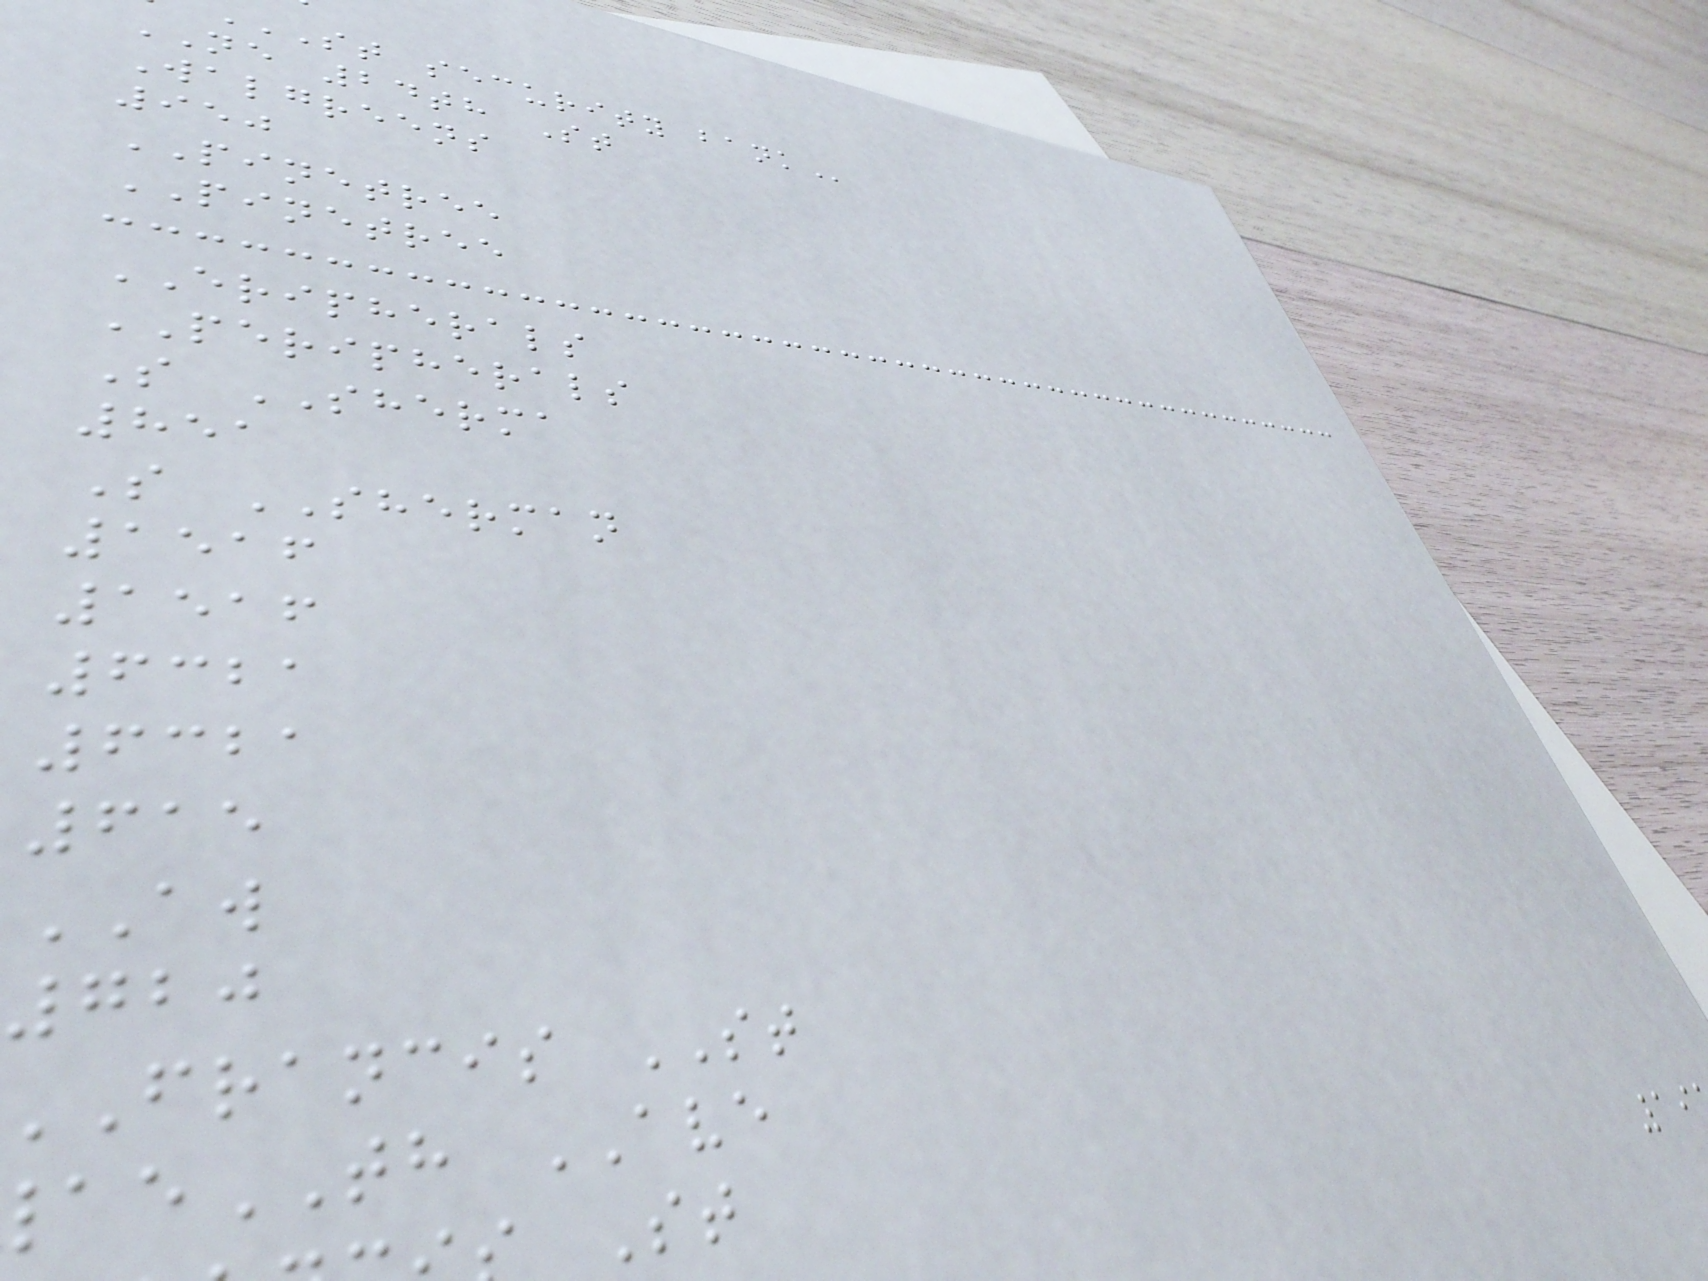ST security
NE 24th St
Walgreens
950
PINETREE
PINETREE
ERIPHERALS
PERIPHERALS
S SHERMA
851
S SHERMAN
1516
1516
6321
6321
615
AW
720
francis ST
TH AVE
